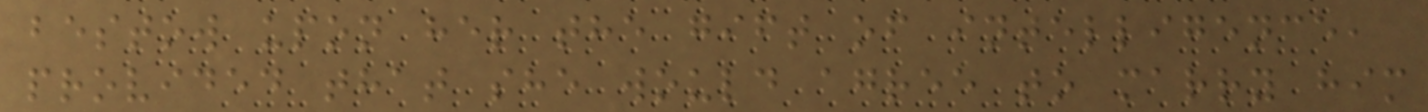bestow upon her the gift of intelligence,
provided that she would agree to marry him
